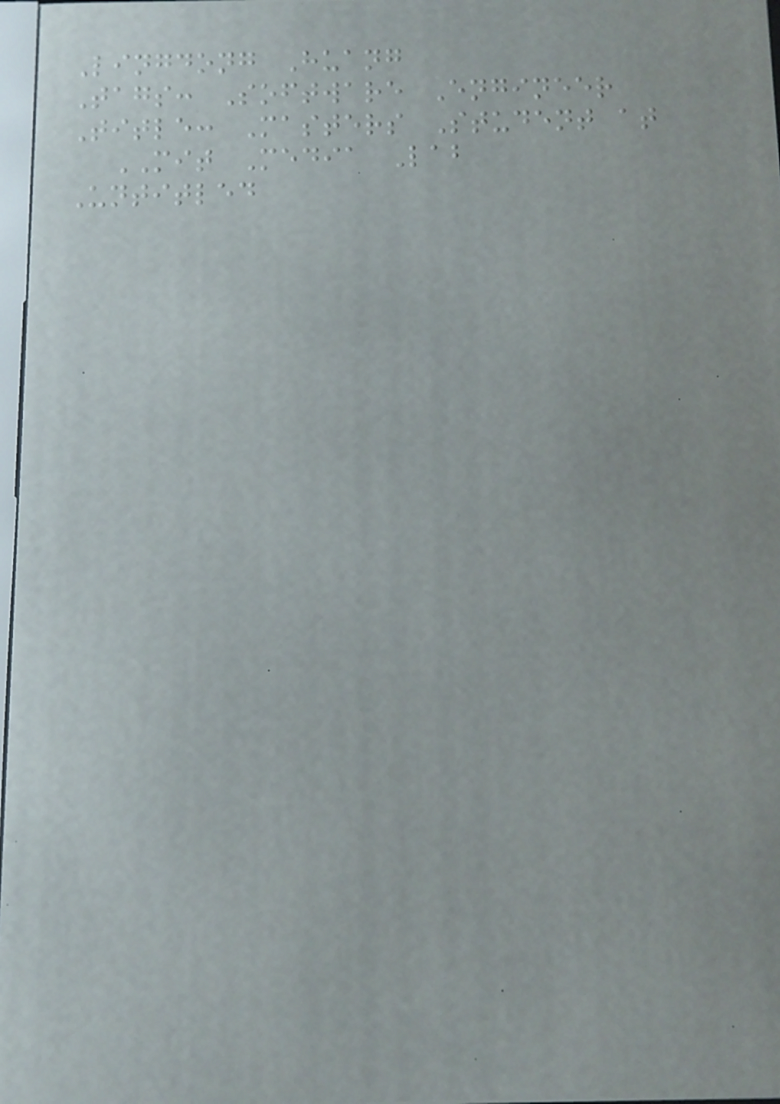Lingdong Huang
Tags: Software Engineer
Title: Masters Student at
MIT Media Lab
Untitled
